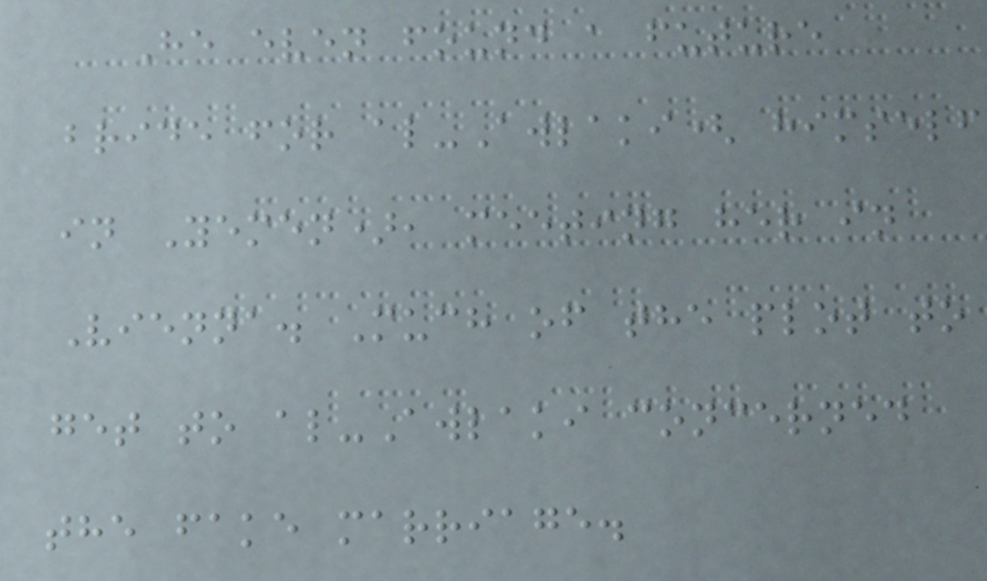He even found a future
bride for al-Awlaki( himself
in Yemen), meeting her in
Vienna. Much of the plot to
get to al-Awlaki concerned
the fake marriage.
